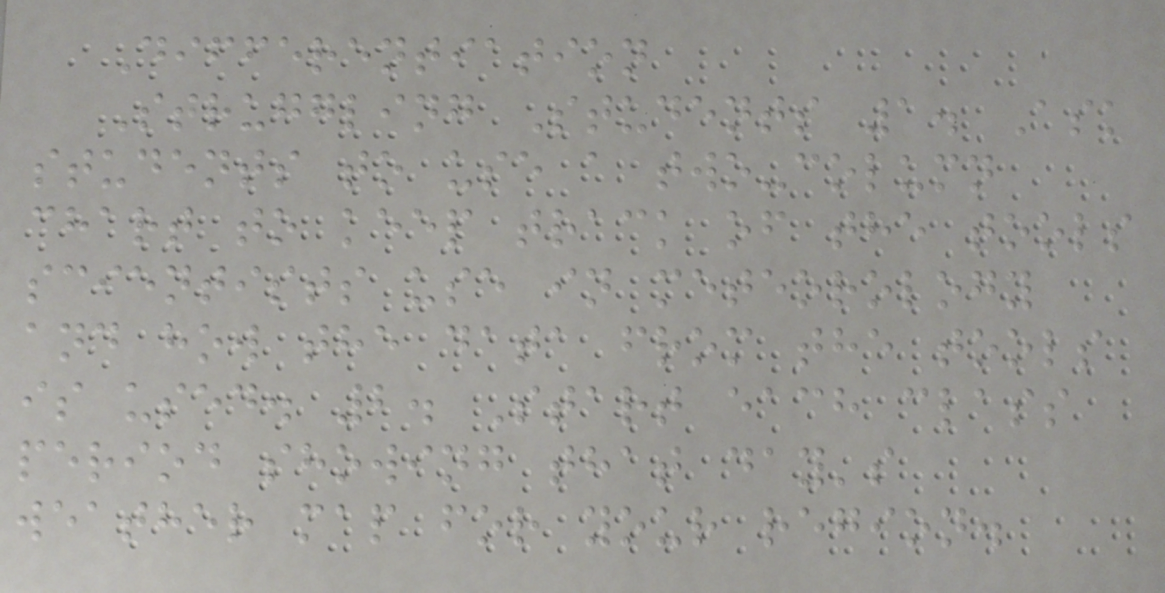Differentiation
Struggling Students 1. Ask
students to use a two-column
chart to keep track of the tools
scientists use in meteorology
and how the data from the tools
is used. 2. Start each class
period showing that day's
weather map for your region.
